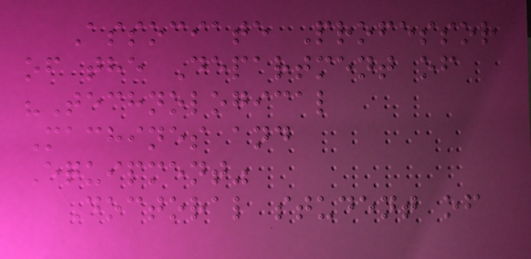Associate Professor
of the Department of
"Technological
Machines and
Equipment"
Doctoral student of
